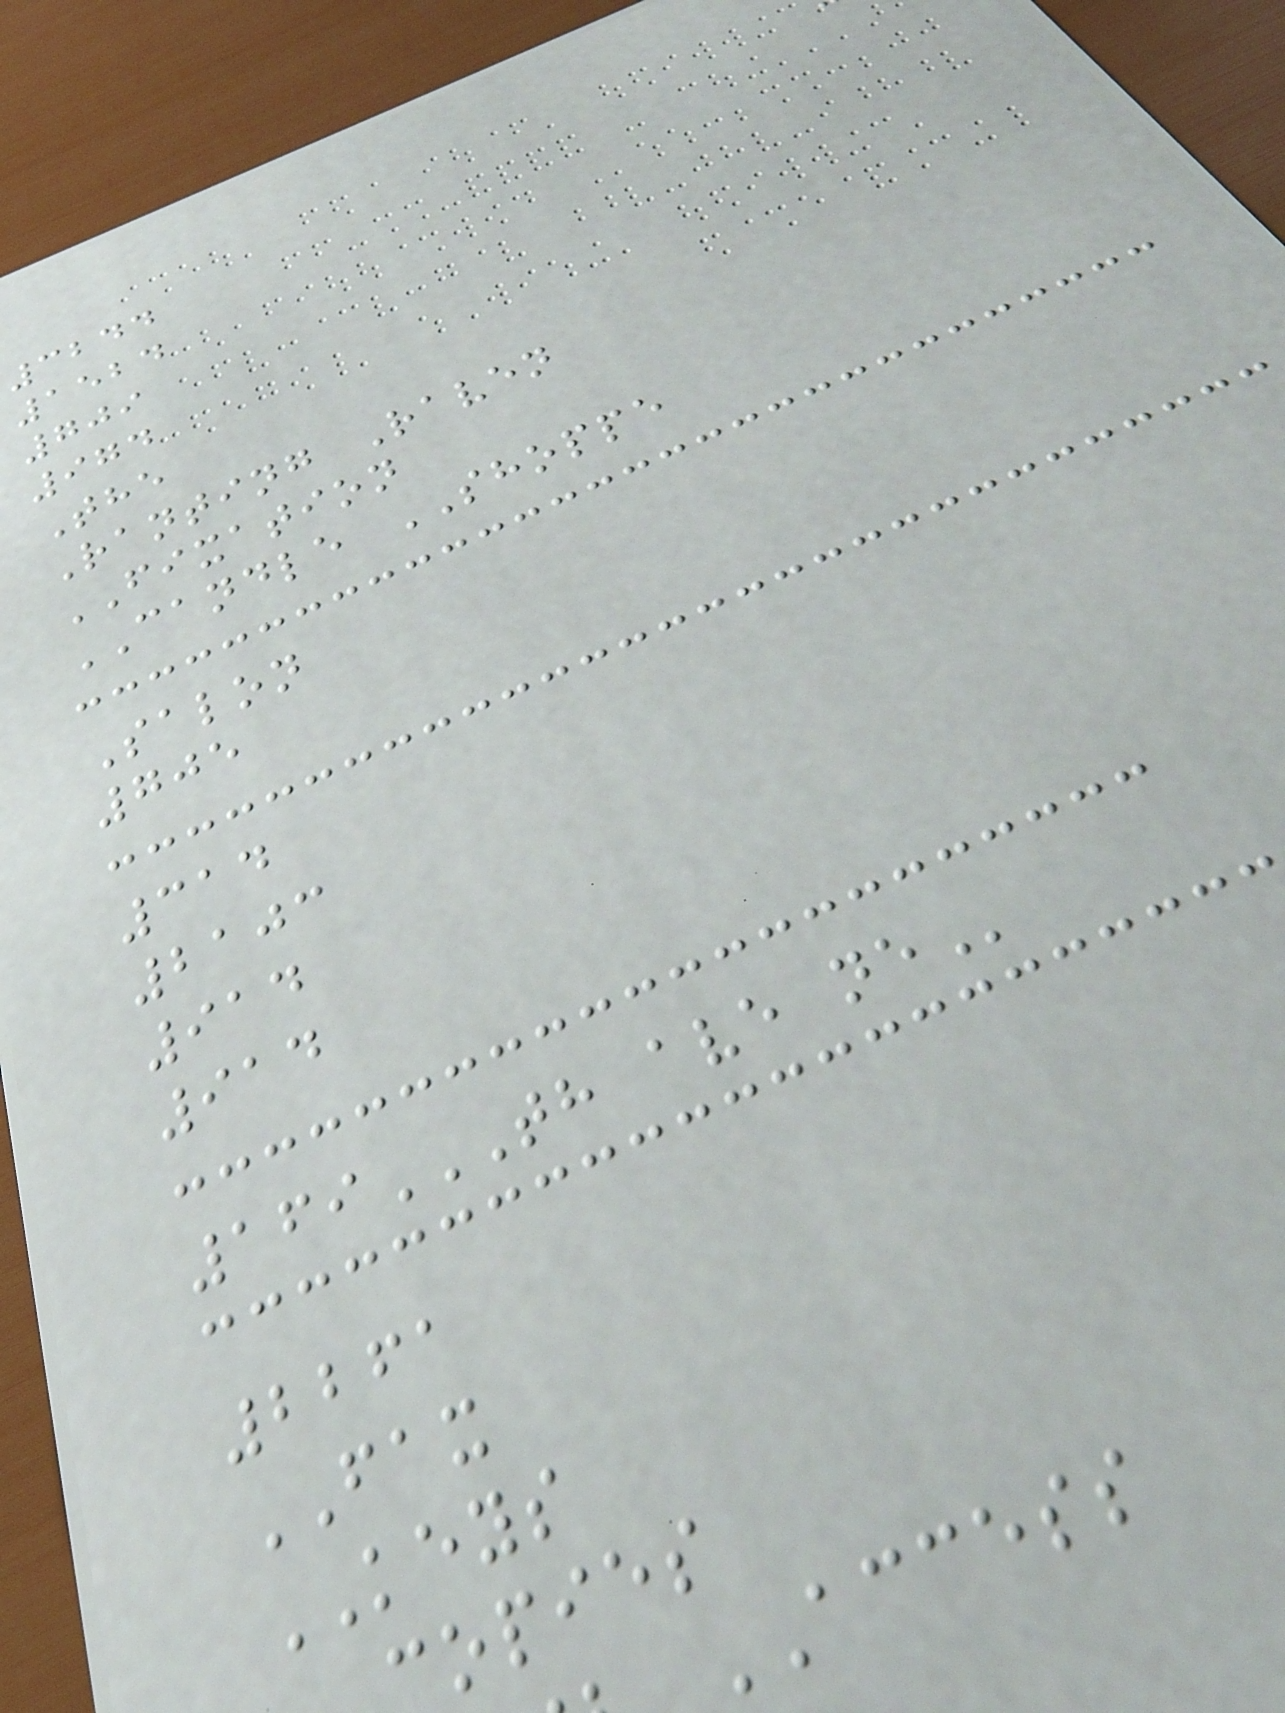3244
1524
709
974
The
Ranting Raven
FIXATION
CANDLE SHOPPE
Salon
705
314
2103
914
914
169TH AVE NE
2261
FAX
KEYS
opies
ACCESS
